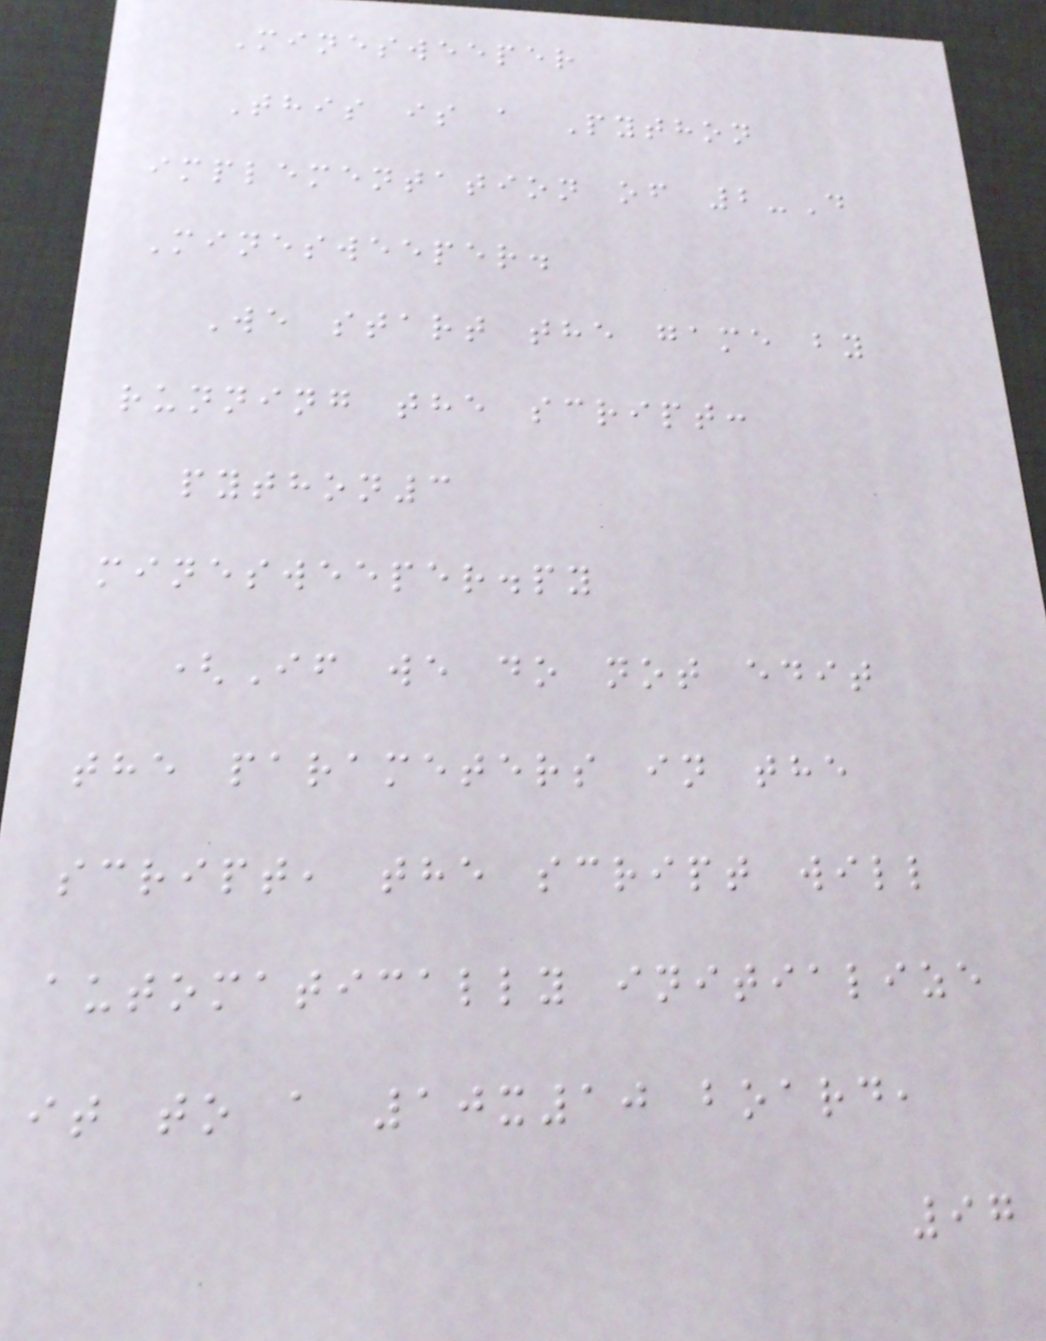Minesweeper
This is a Python
implementation of 2-D
Minesweeper.
We start the game by
running the script:
python3
minesweeper.py
(If we do not edit
the parameters in the
script, the script will
automatically initialize
it to a 10x10 board,
97
